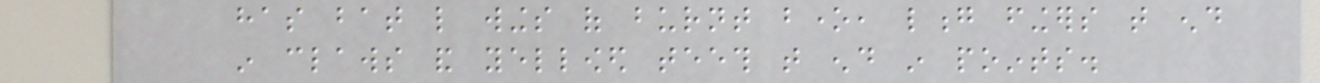has bat like wings of burnt bone, long fingers that end
in claws and yellowed teeth that end in points.
